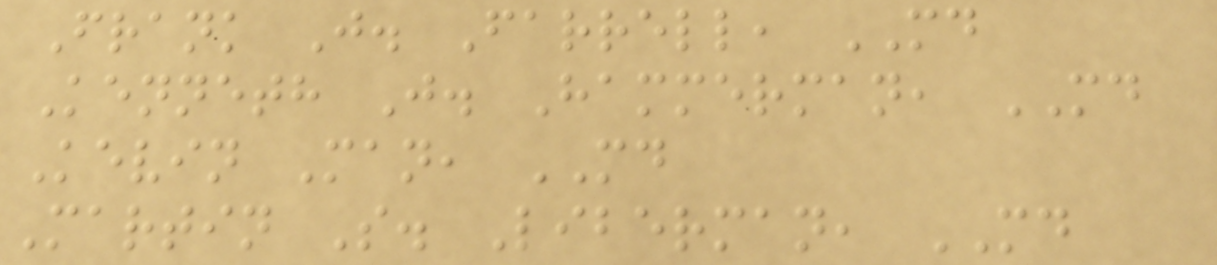Frank J. Farrell, MD
Kenneth J. Hammerman, MD
Kevin Man, MD
Martin S. Liberman, MD
